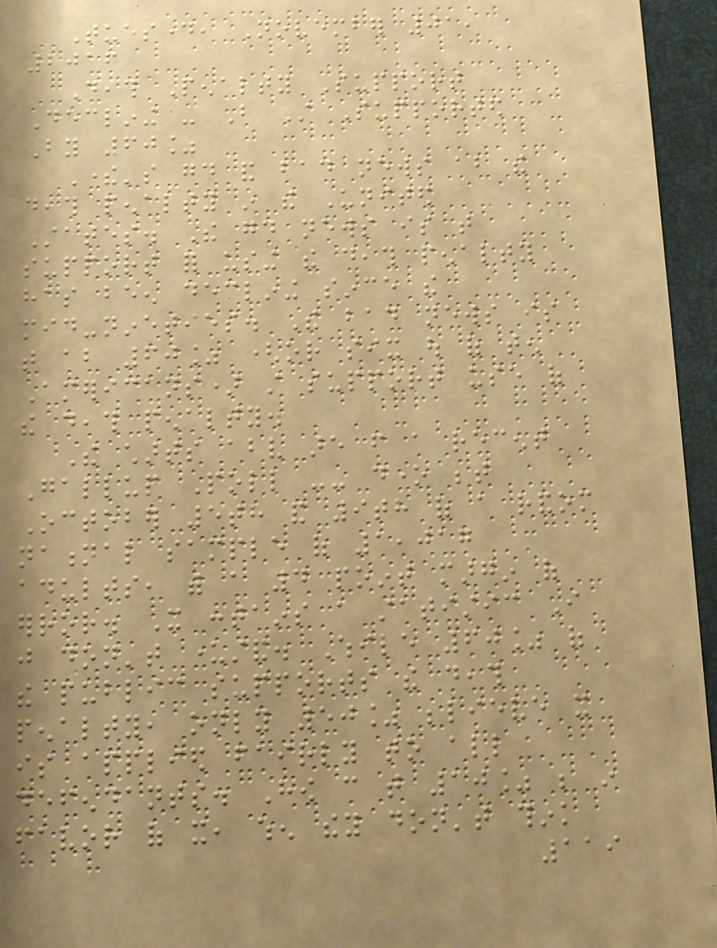Tuesday, November 01,
2016
Death Penalty Support
Declining - But Still Supported
By 60%
There's good and bad news about the
death penalty in the United
States. The good news is that
support for using the death penalty
has been declining since the
mid-nineties. The bad news is
that about 60% (or six out of ten
Americans) still support use of
the death penalty.
The charts above are from a recent
Gallup Poll -- done between
October 5th and 9th of a random
national sample of 1,017
adults, with a 4 point margin of
error. It contains a statistic I
just don't understand. While 60% of
the public supports the death
penalty, only 50% believe it
is applied fairly to all
defendants. How can that 10% be in
favor of it, when they don't think
119
